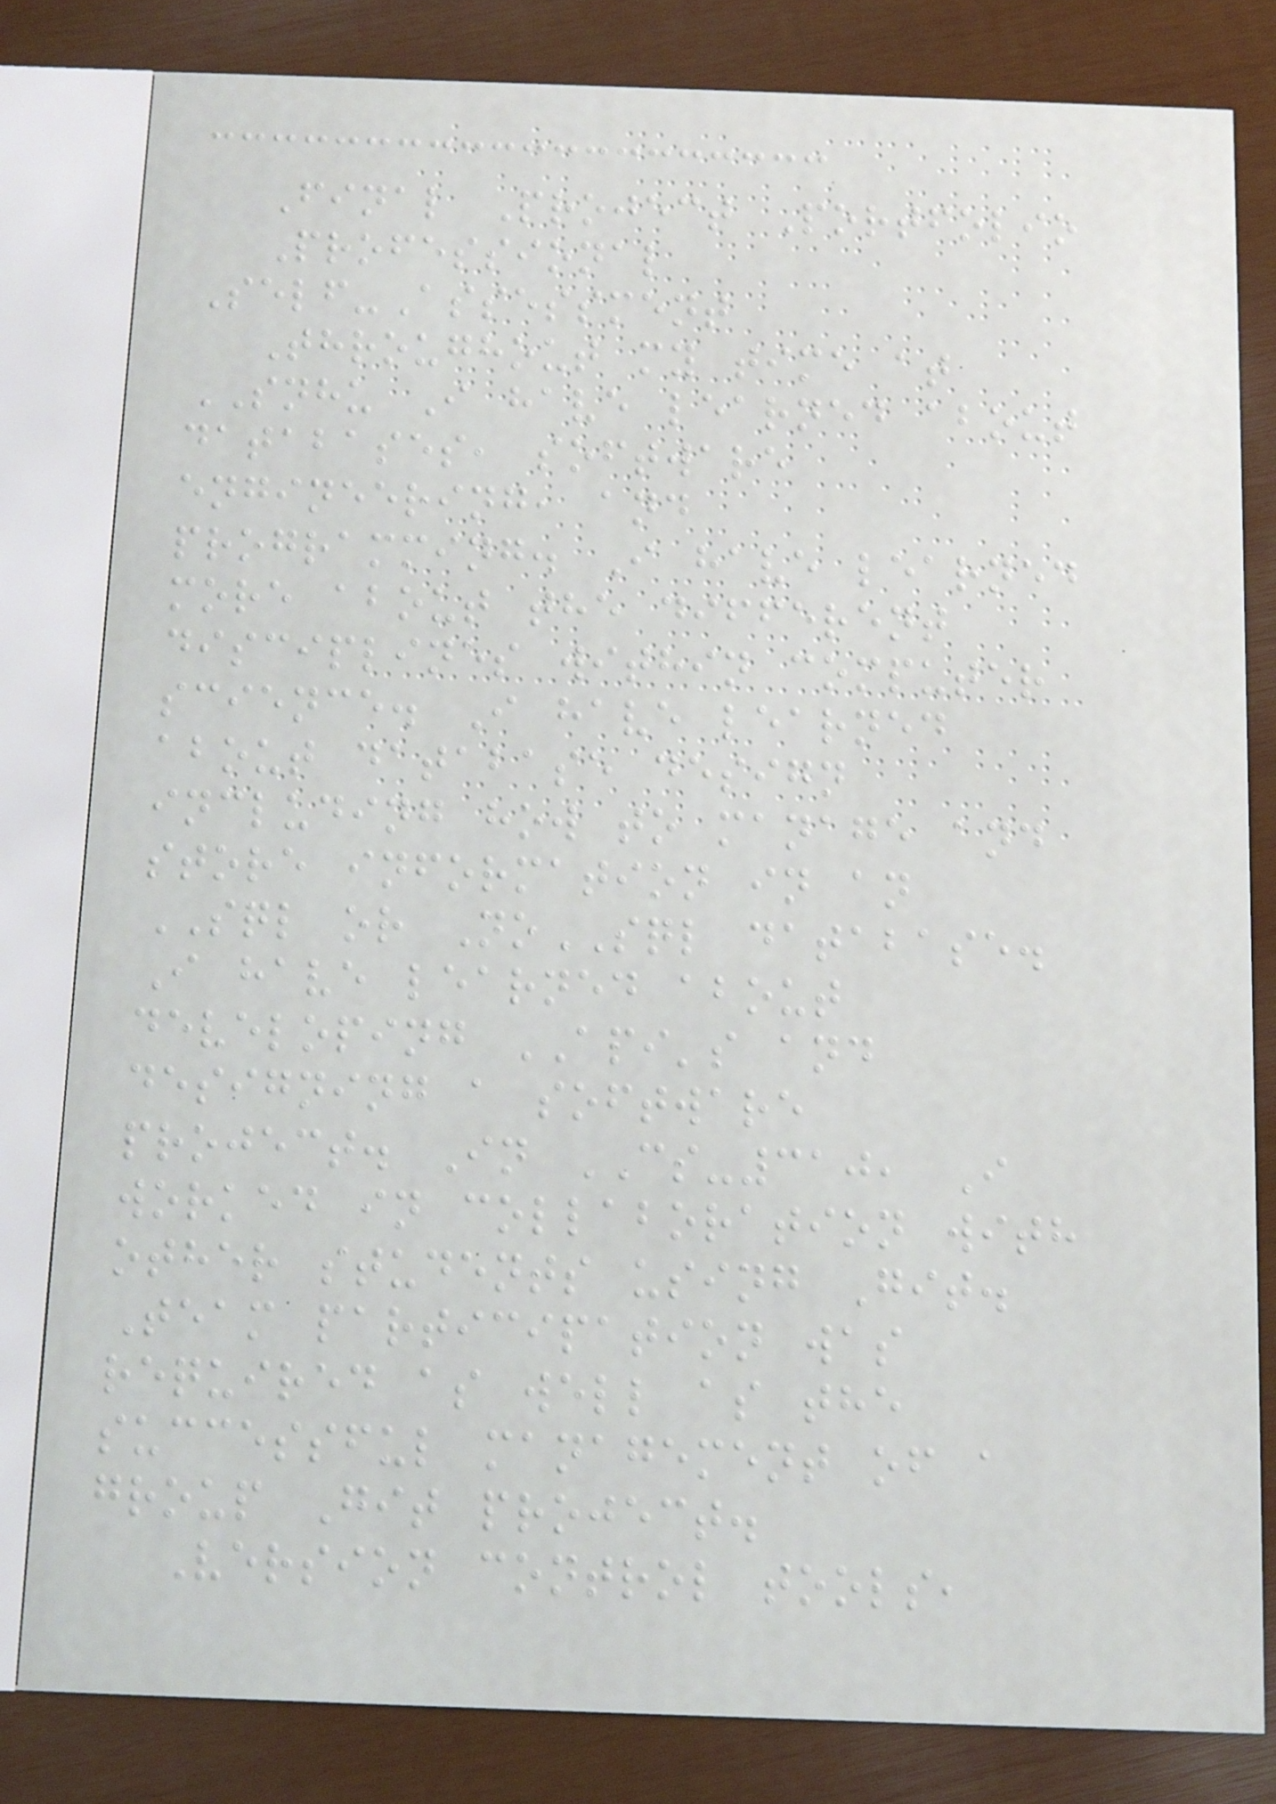Final Project Portfolio
Professional
Self-Assessment
Throughout my time at
SNHU I have learned about
databases, software
engineering, and
programming. I have learned
more about the different
disciplines within computer
science. I have learned
about database design
including how to manage and
store information in an
SQL or NoSQL database.
I have learned about
developing API's and
designing a software
project. In CS-310, I
worked in collaboration with
other students using Git.
Team participation was
required as well as the
successful management of a
group Git project.
Version control tools,
